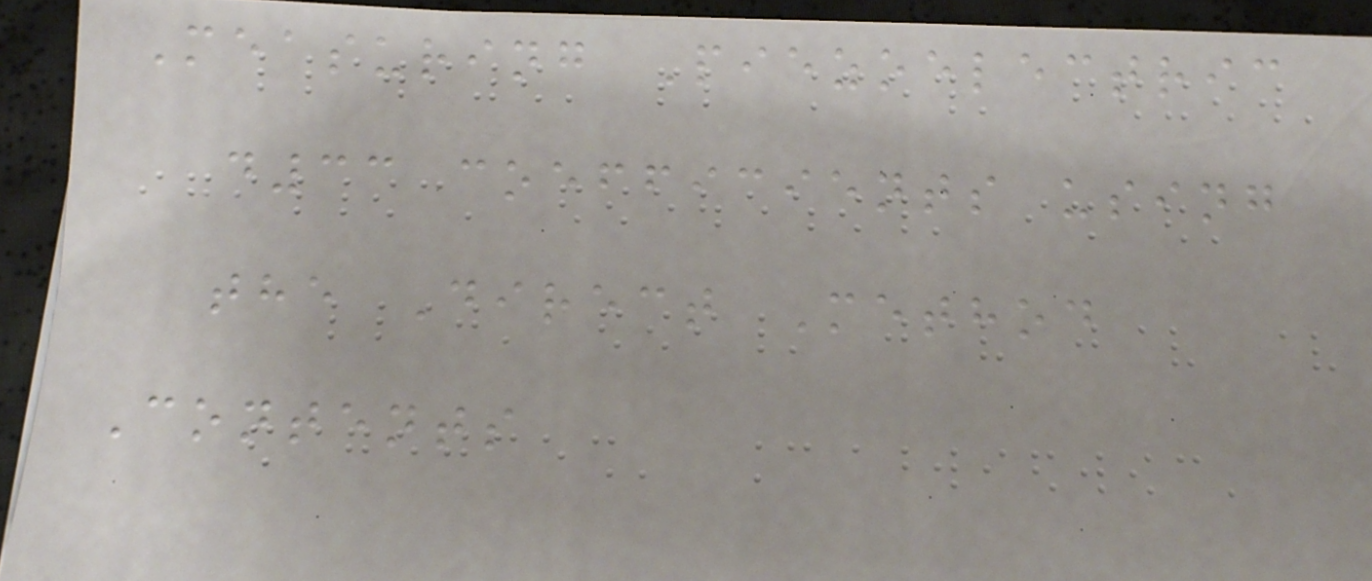Measuring Piezoelectric
d33 coefficients using
the Direct Method
Contents
